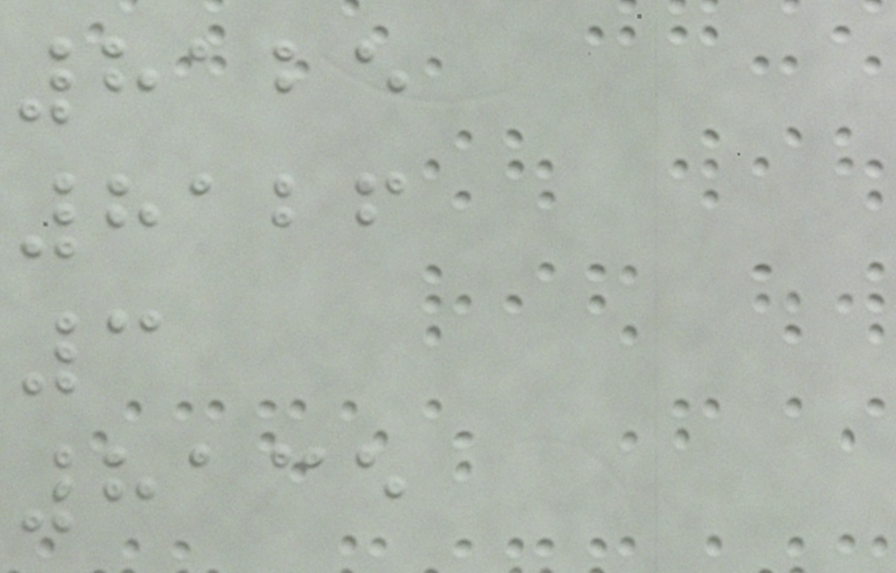8125
8126
3
8135
